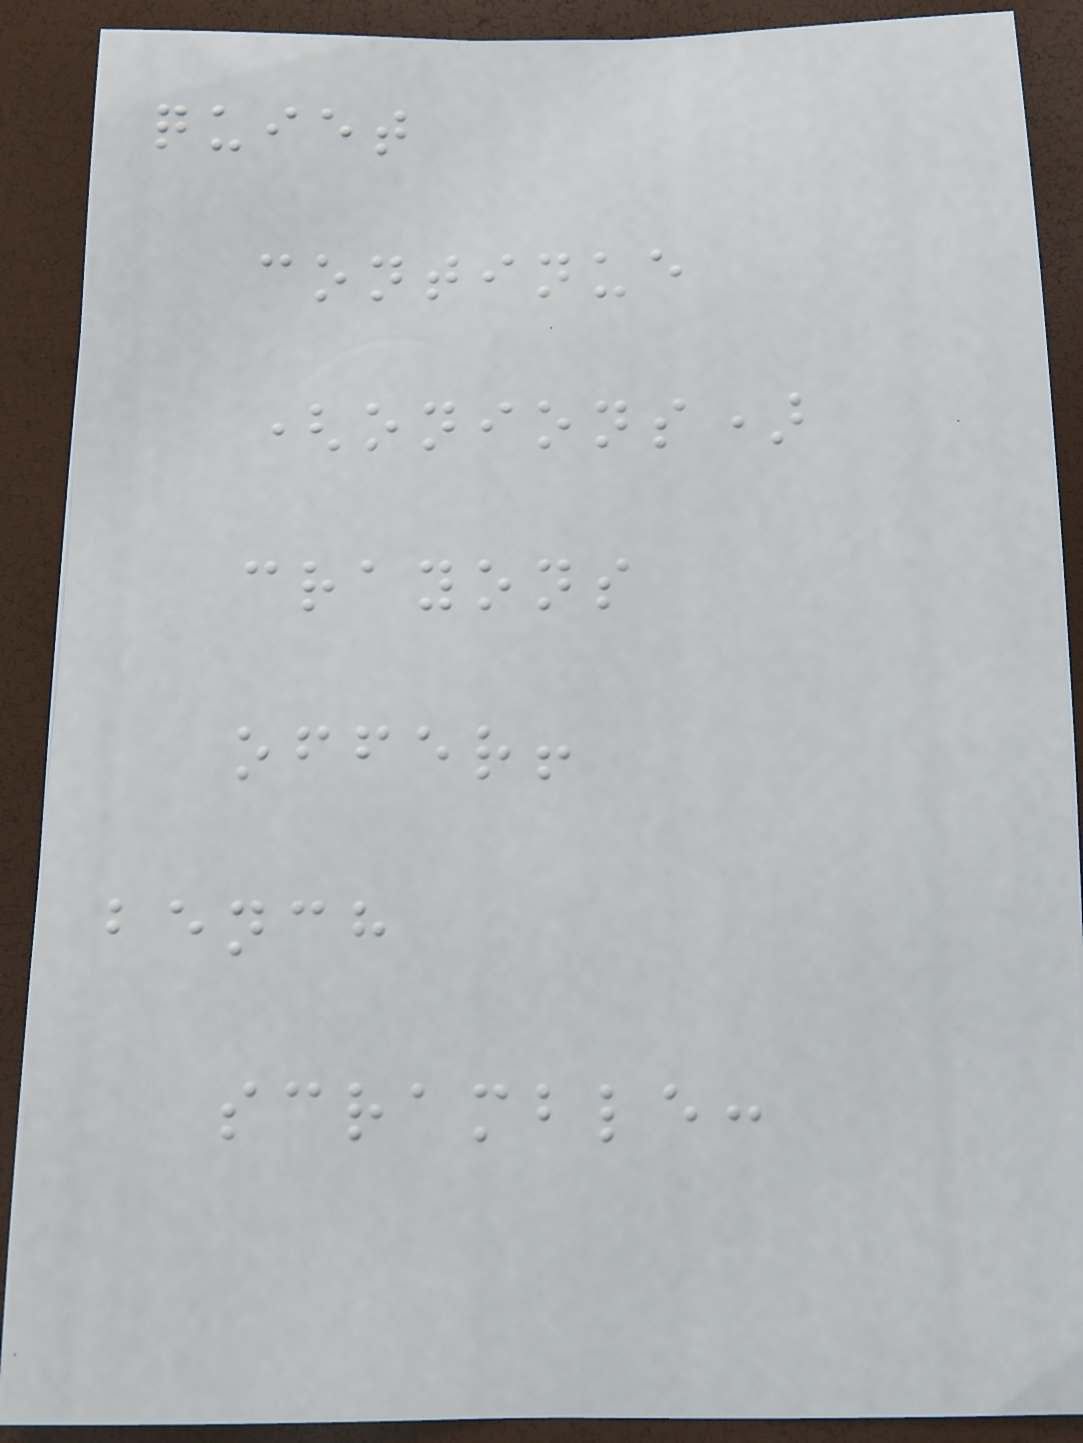quiet
continue
(onions)
crayons
offer!
bench
scramble:
